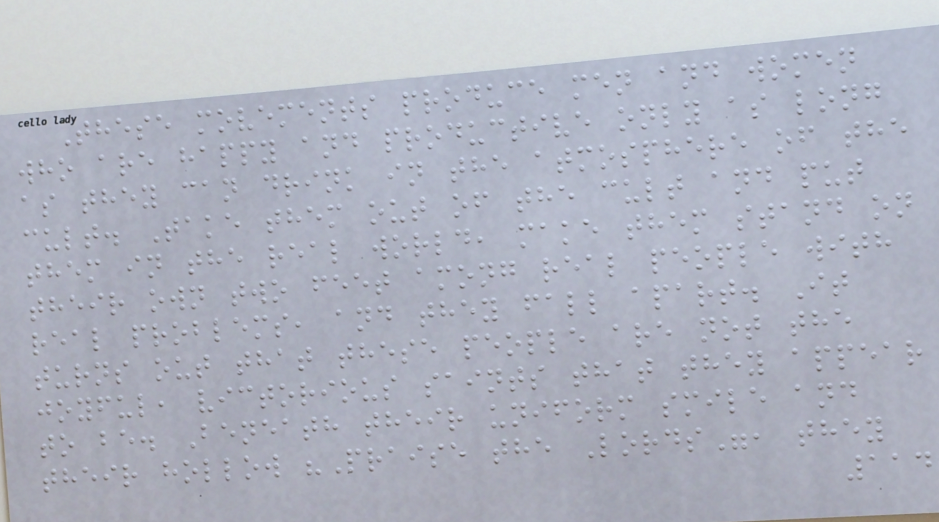These movements produce men and women
who are happy and productive only as long
as they can drink in the atmosphere of the
cult. Take them out of the cult and put
them in the real world, make them stand on
their own two feet among real people with
real problems, and they fall apart. It
turns out that these people are not the
joyful, victorious saints that they appear
to be. Beneath their uniform smile and
their hollow "Praise the Lords", they
114
